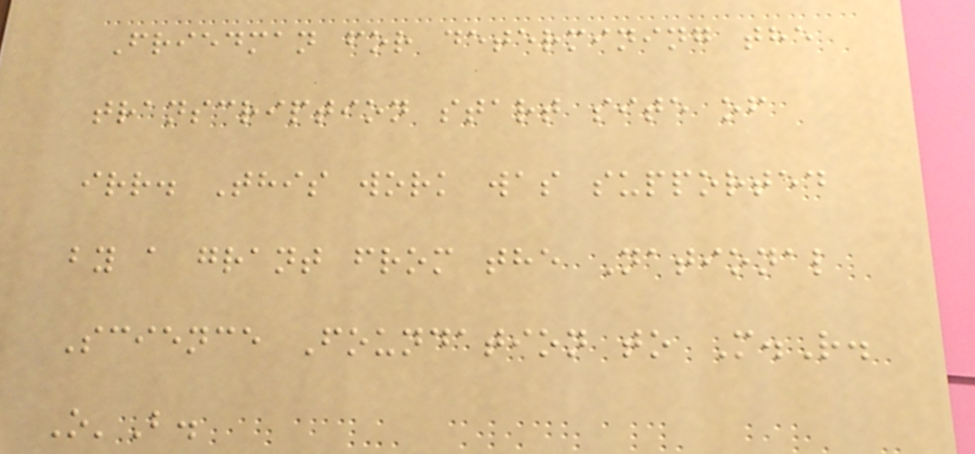Friedman for determining the
transcription start site of
irr. This work was supported
by a grant from the National
Science Foundation to M.R.
O'B.
